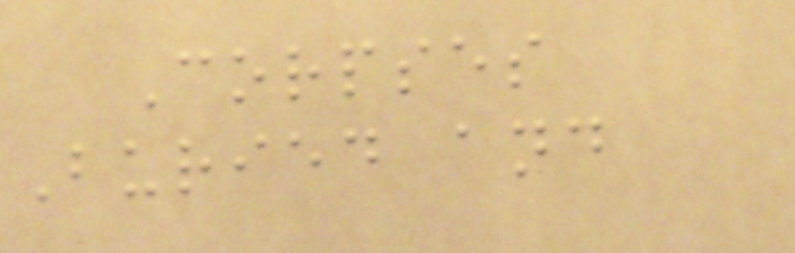Corpses
Buried and
